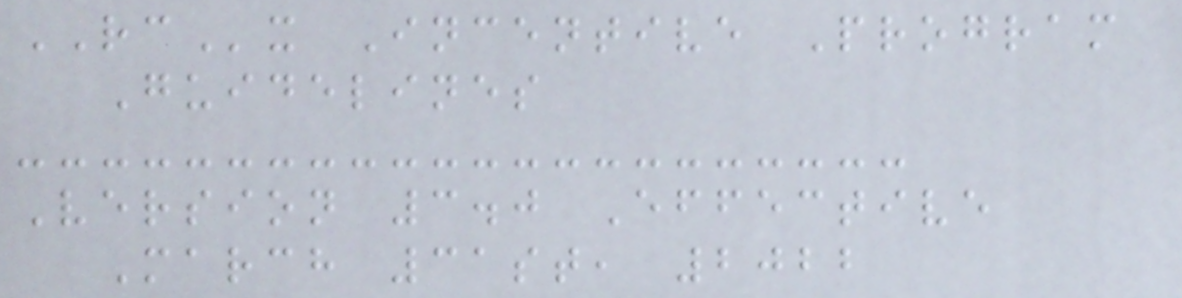RCx Incentive Program
Guidelines
Version 3.0 Effective
March 31st, 2022
